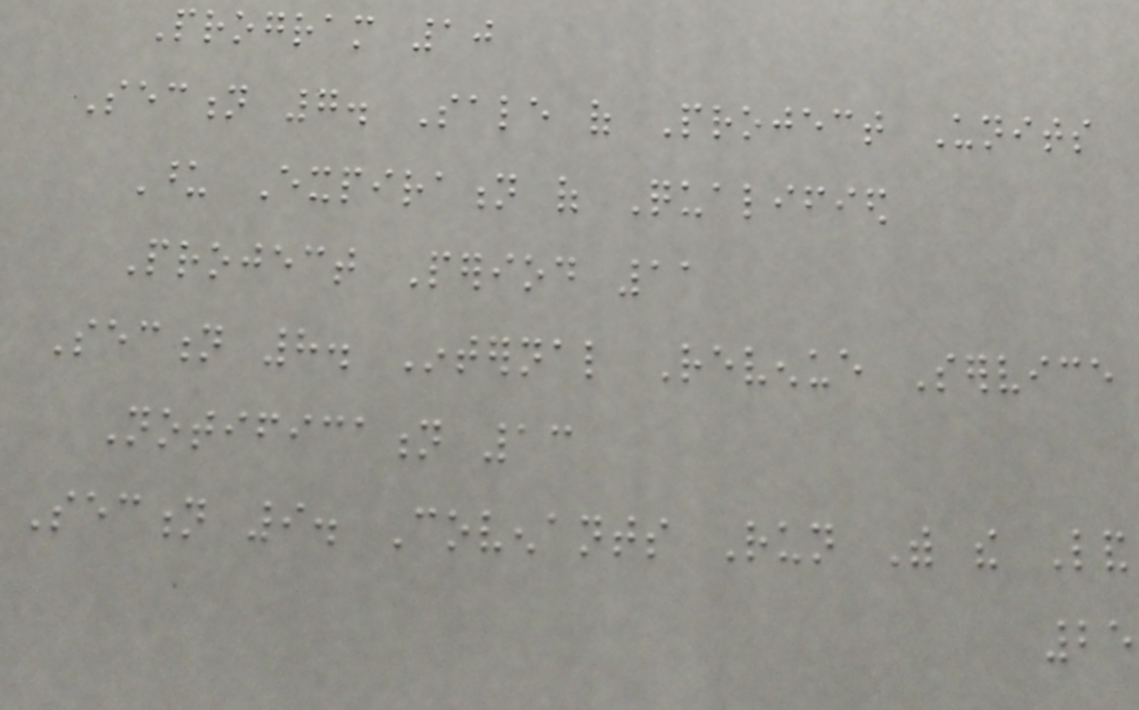Program 10
Section 7. Sale of Project Units
Upon Expiration of Qualified
Project Period 11
Section 8. Internal Revenue Service
Notification 13
Section 9. Covenants Run With the Land
25
